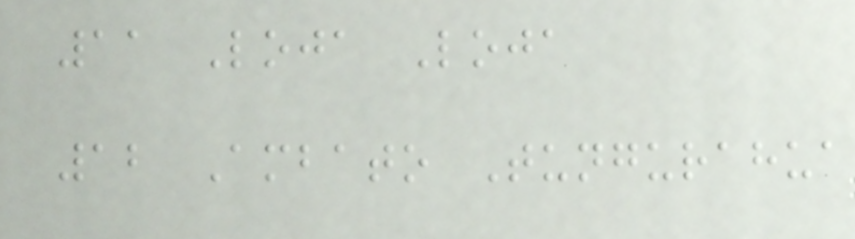11 Loja Loja
12 Ambato Tungurahua
